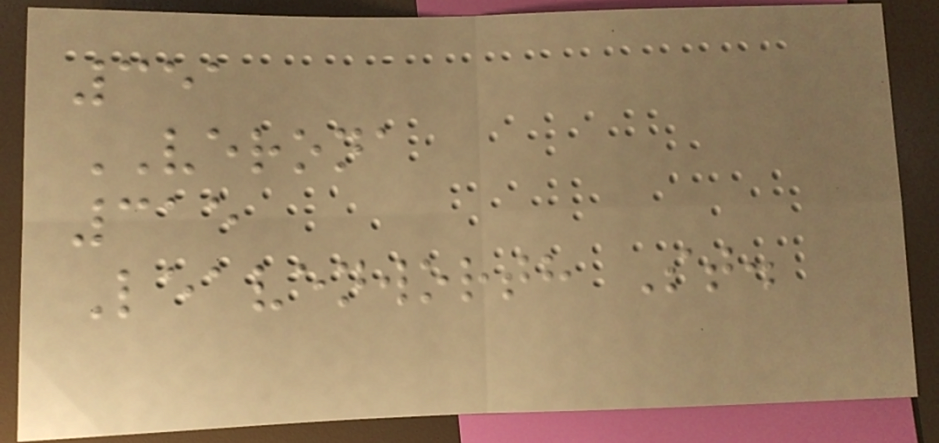351
VERONA
315
Leavenworth St.
